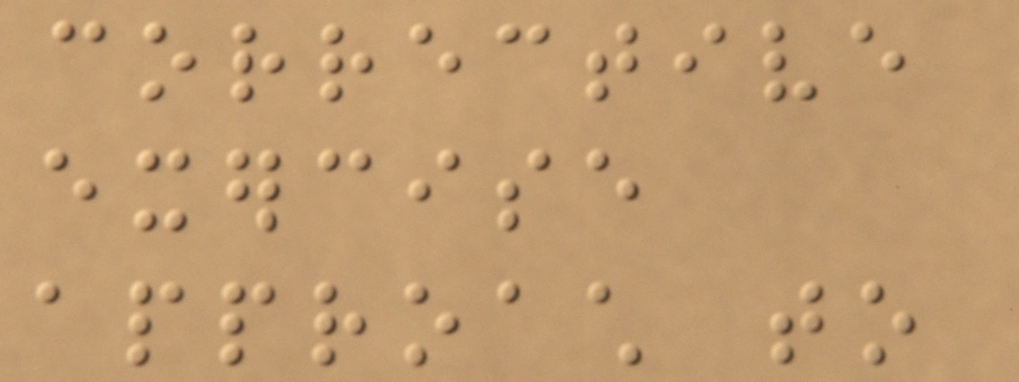corrective
exercise
approach to
